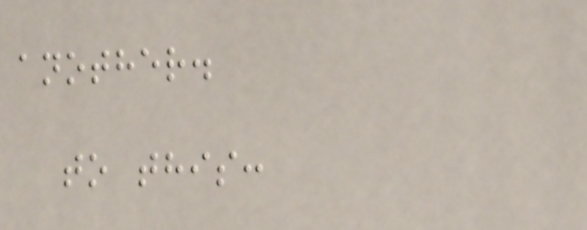another.
to this:
